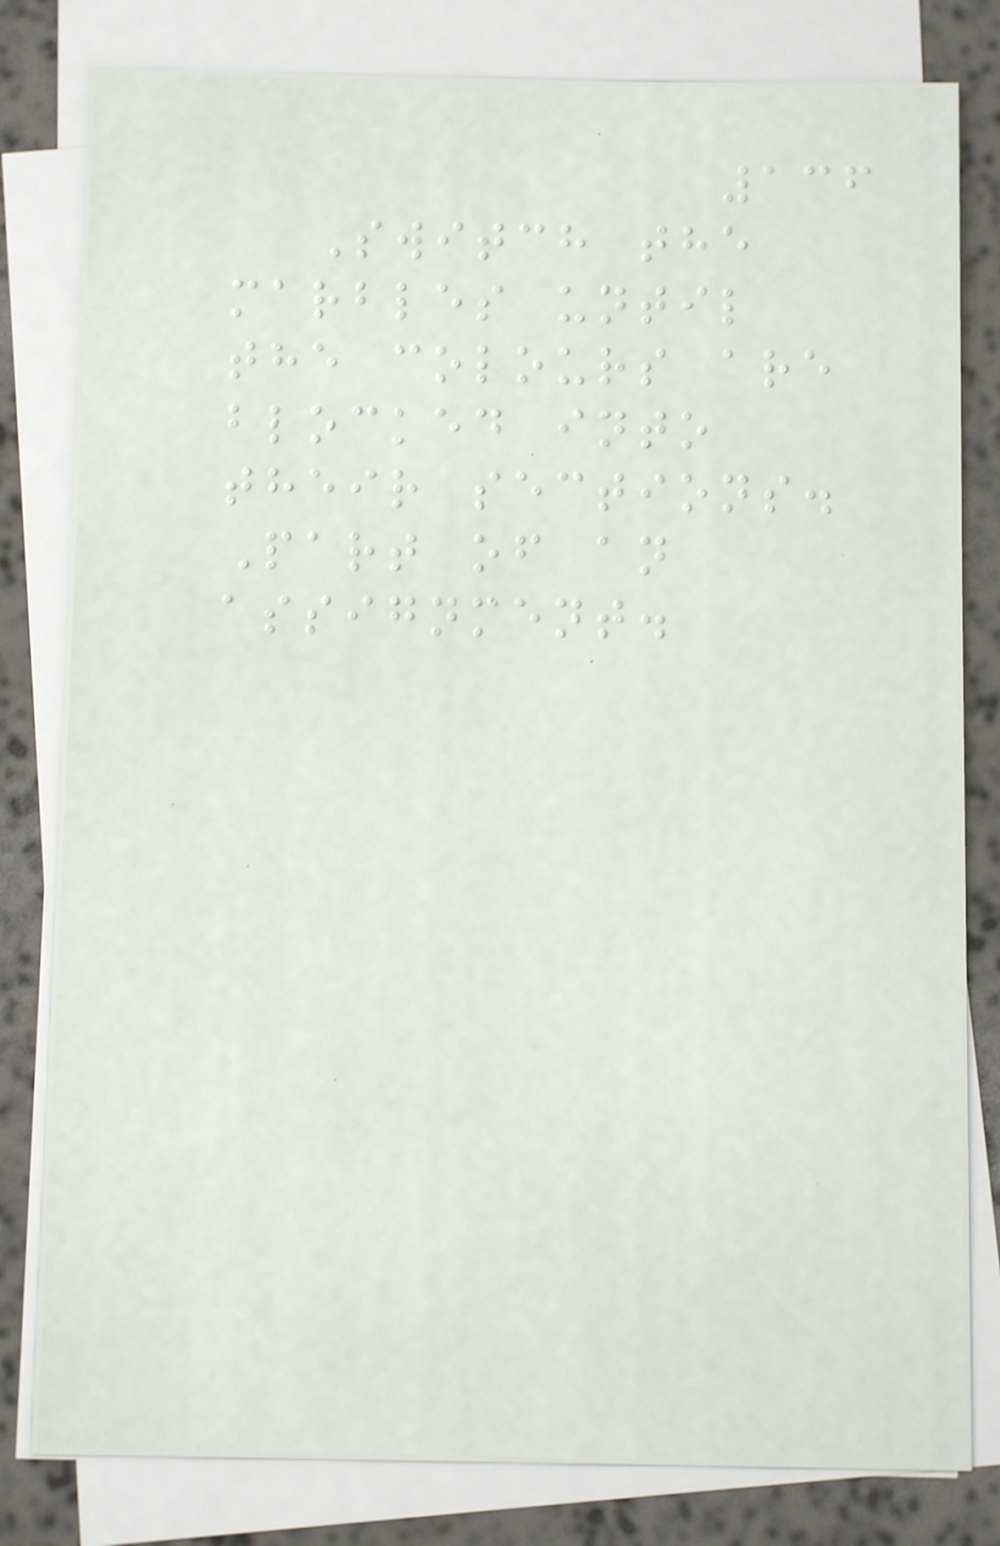136
Switch the
marbles until
the colours are
blocked into
their sections.
Part of an
assignment.
